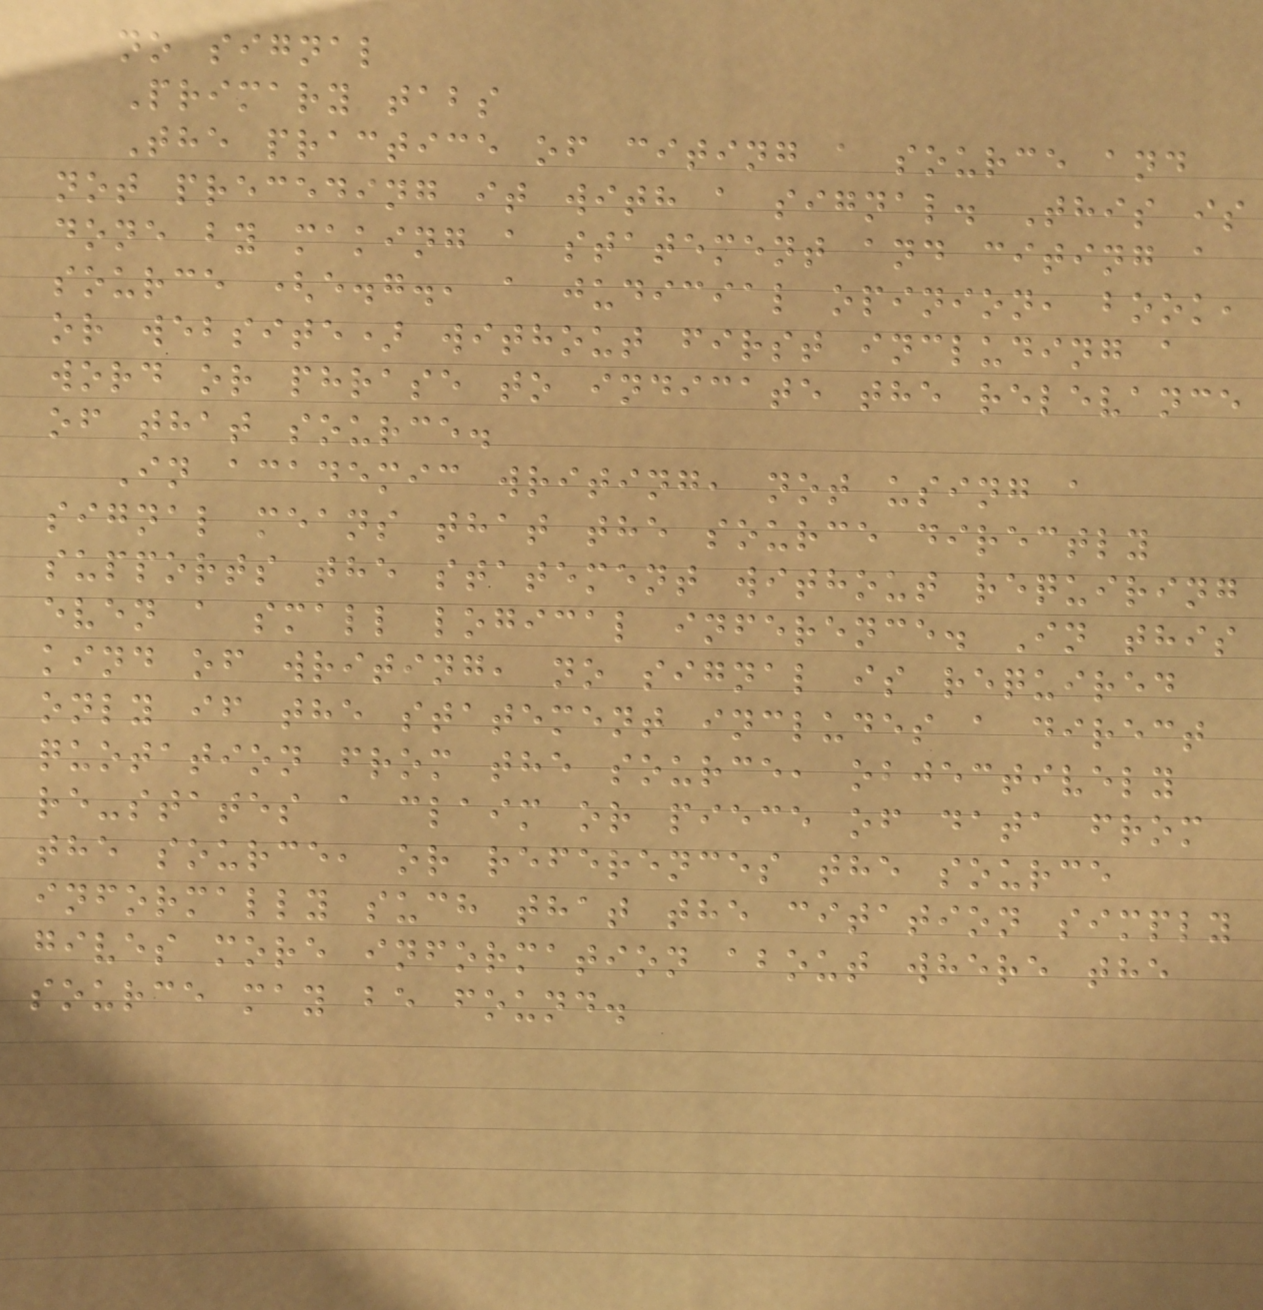no signal
Primary tabs
The practice of citing a source and
not preceding it with a signal. This is
done by making a statement and citing a
source (e.g., a judicial opinion, book,
or website) without first including a
word or phrase to indicate the relevance
of that source.
In academic writing, not using a
signal means that the source directly
supports the statement without requiring
even a small logical inference. In this
kind of writing, no signal is required
only if the statement includes a direct
quotation from the source, objectively
re-states a claim or piece of data from
the source, or references the source
informally such that the citation simply
gives more information about where the
source may be found.
